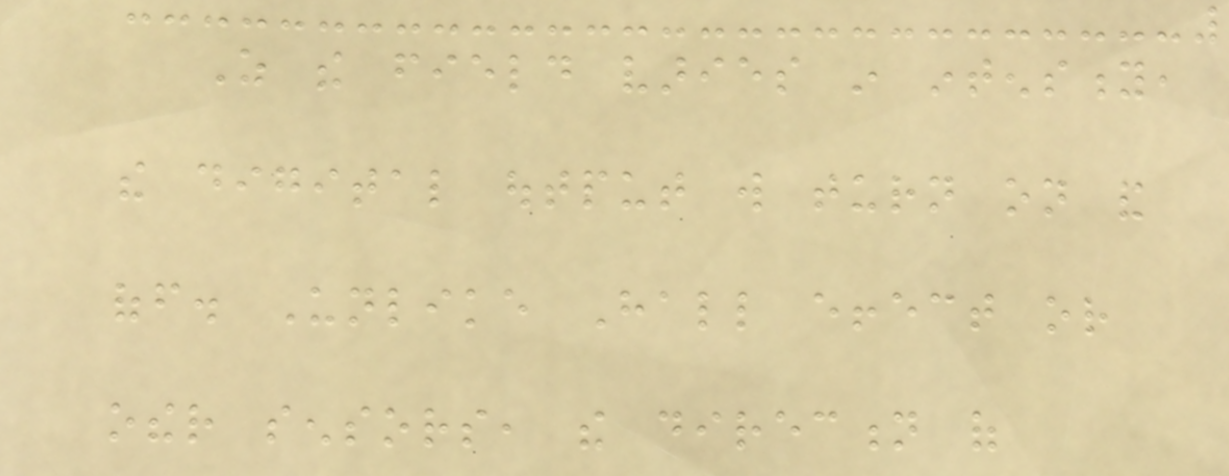As the field varies in intensity,
the digital output will turn on and
off. Unlike Hall effect or
other sensors, the direction of
